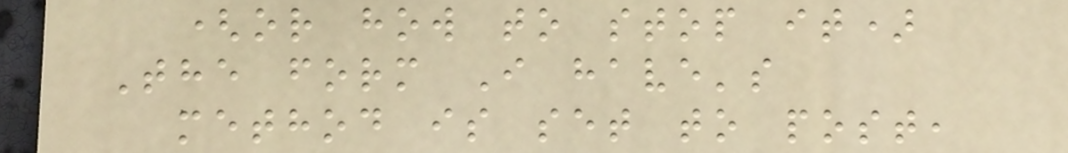(or how to stop it)
The form I have's
method is set to post,
